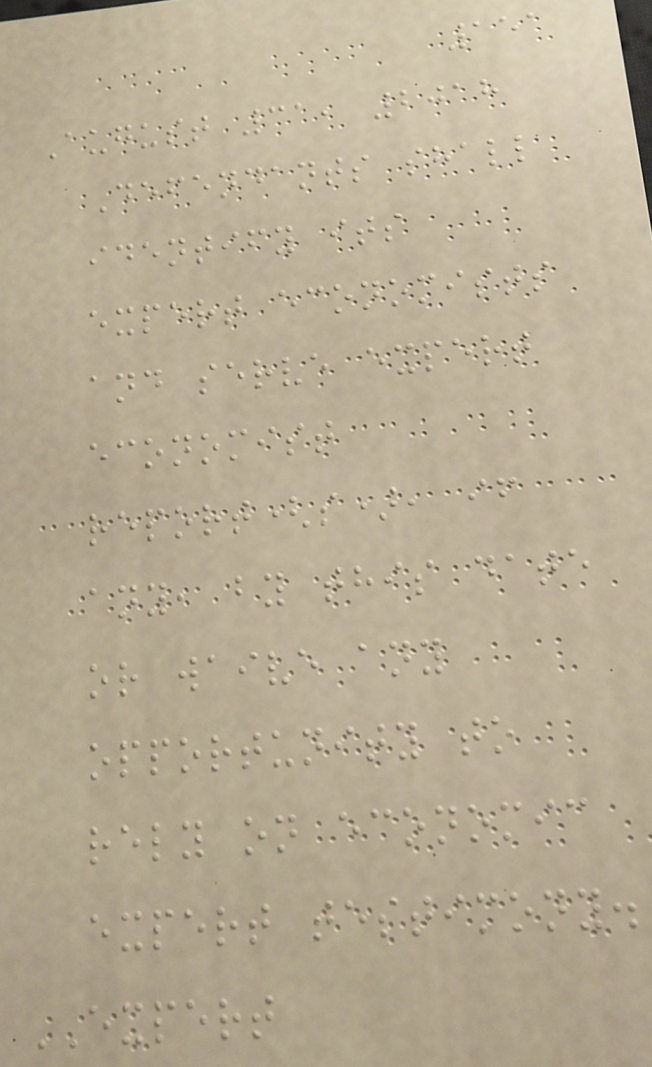151
August 31, 2018
Defendants shall
identify its
expert economists
and serve expert
economist
report(s), if
any, by this date
or waive any
opportunity to
rely on economic
expert testimony.
EXPERT
